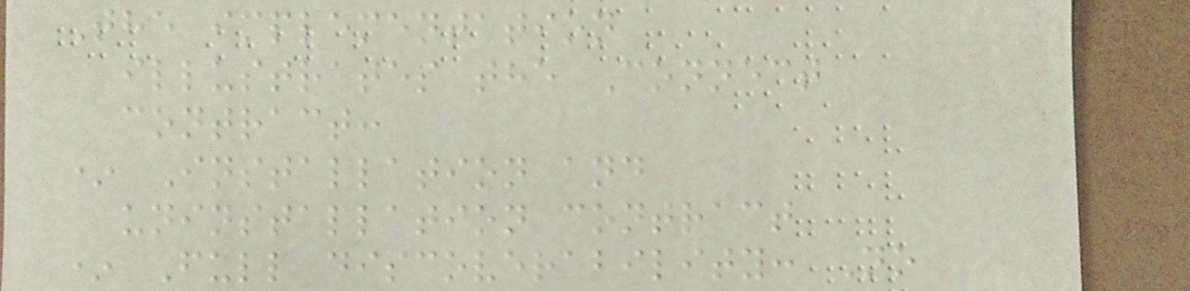The implementation
illustrates the Connect
contract:
* Installation and
uninstallation contract
* Full discoverability: No
